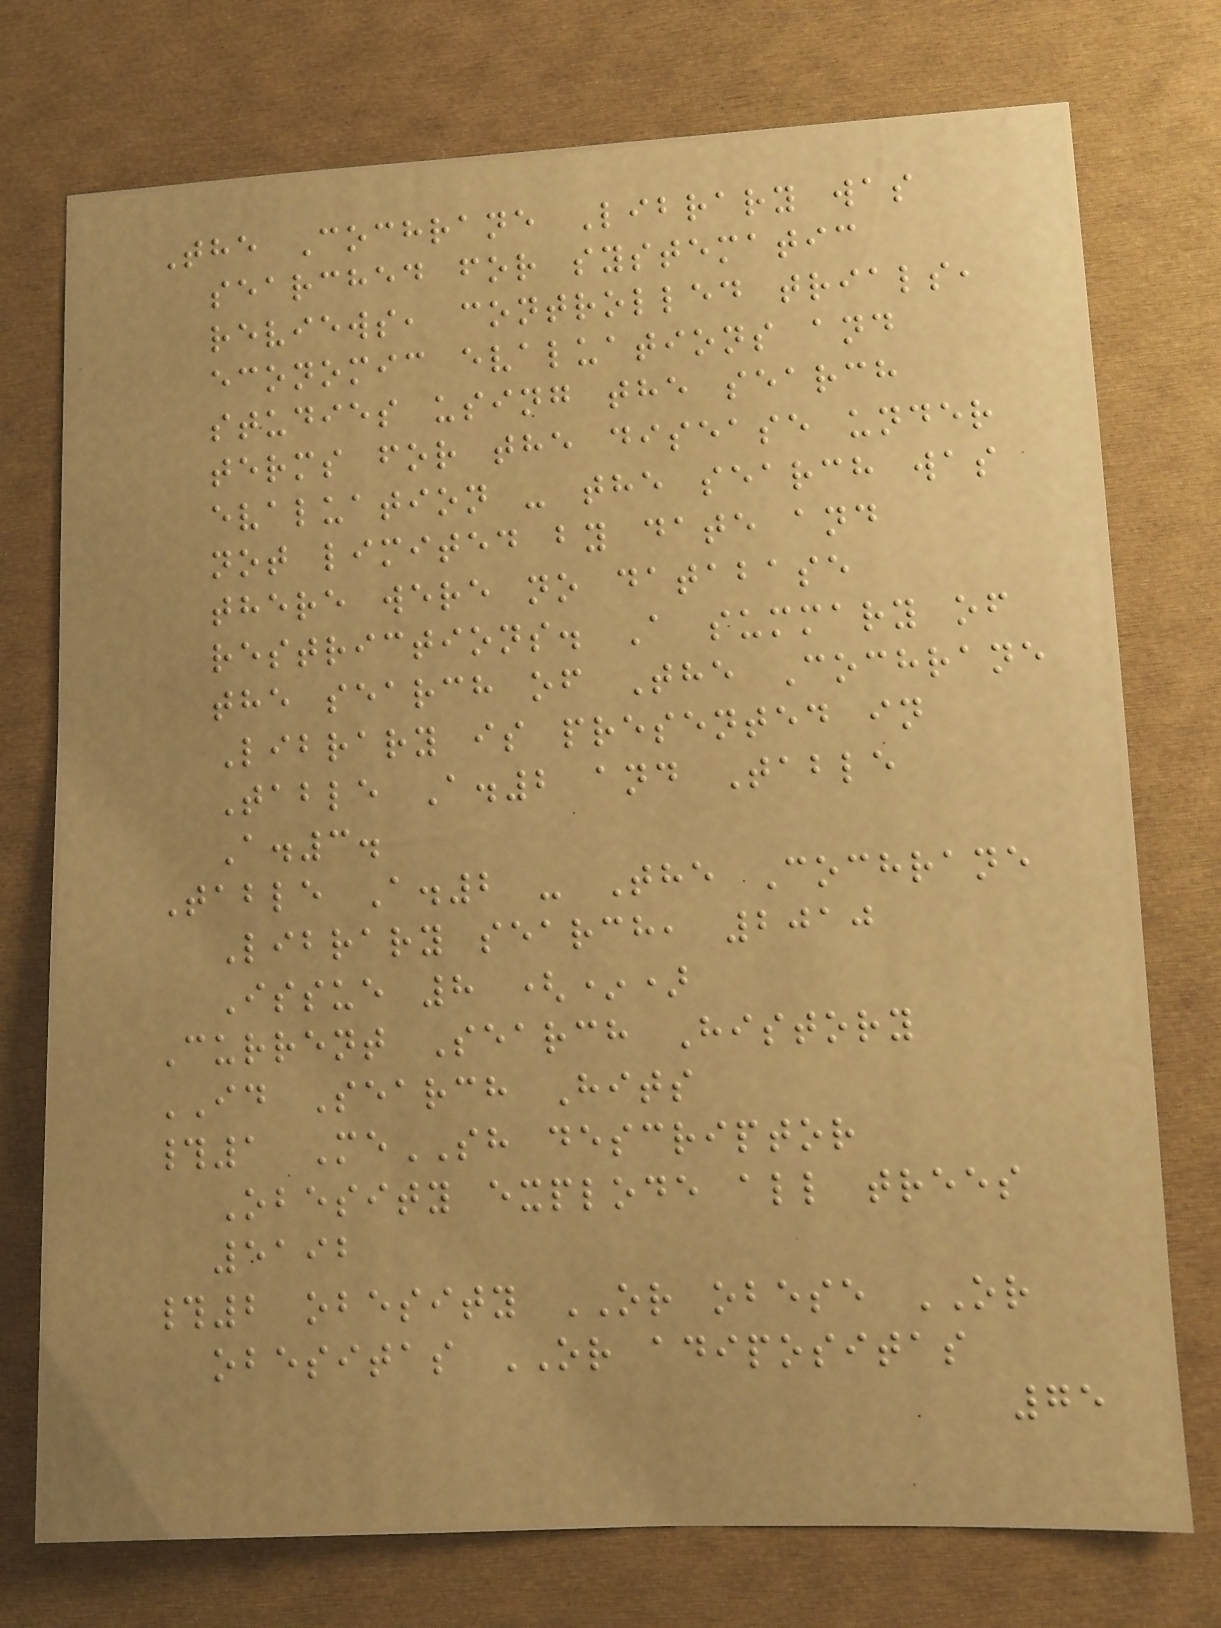The Cochrane Library was
searched for systematic
reviews, controlled trials,
economic evaluations and
studies using the search
terms for the disease under
evaluation - the search was
not limited by date and
there were no database
restrictions. A summary of
the search of The Cochrane
Library is presented in
Table A.2 and Table
A.3.
Table A.2 - The Cochrane
Library search, 2010
Issue 8 (*)
Current Search History
ID Search Hits
#1 MeSH descriptor
Obesity explode all trees
5192
#2 obesity OR obese OR
obesitas OR adipositas
75
